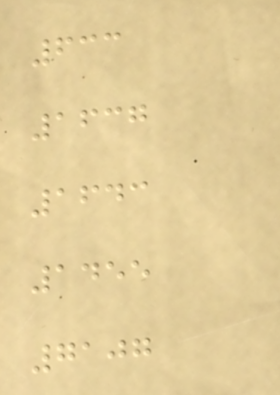633
1637
1643
1455
7107
